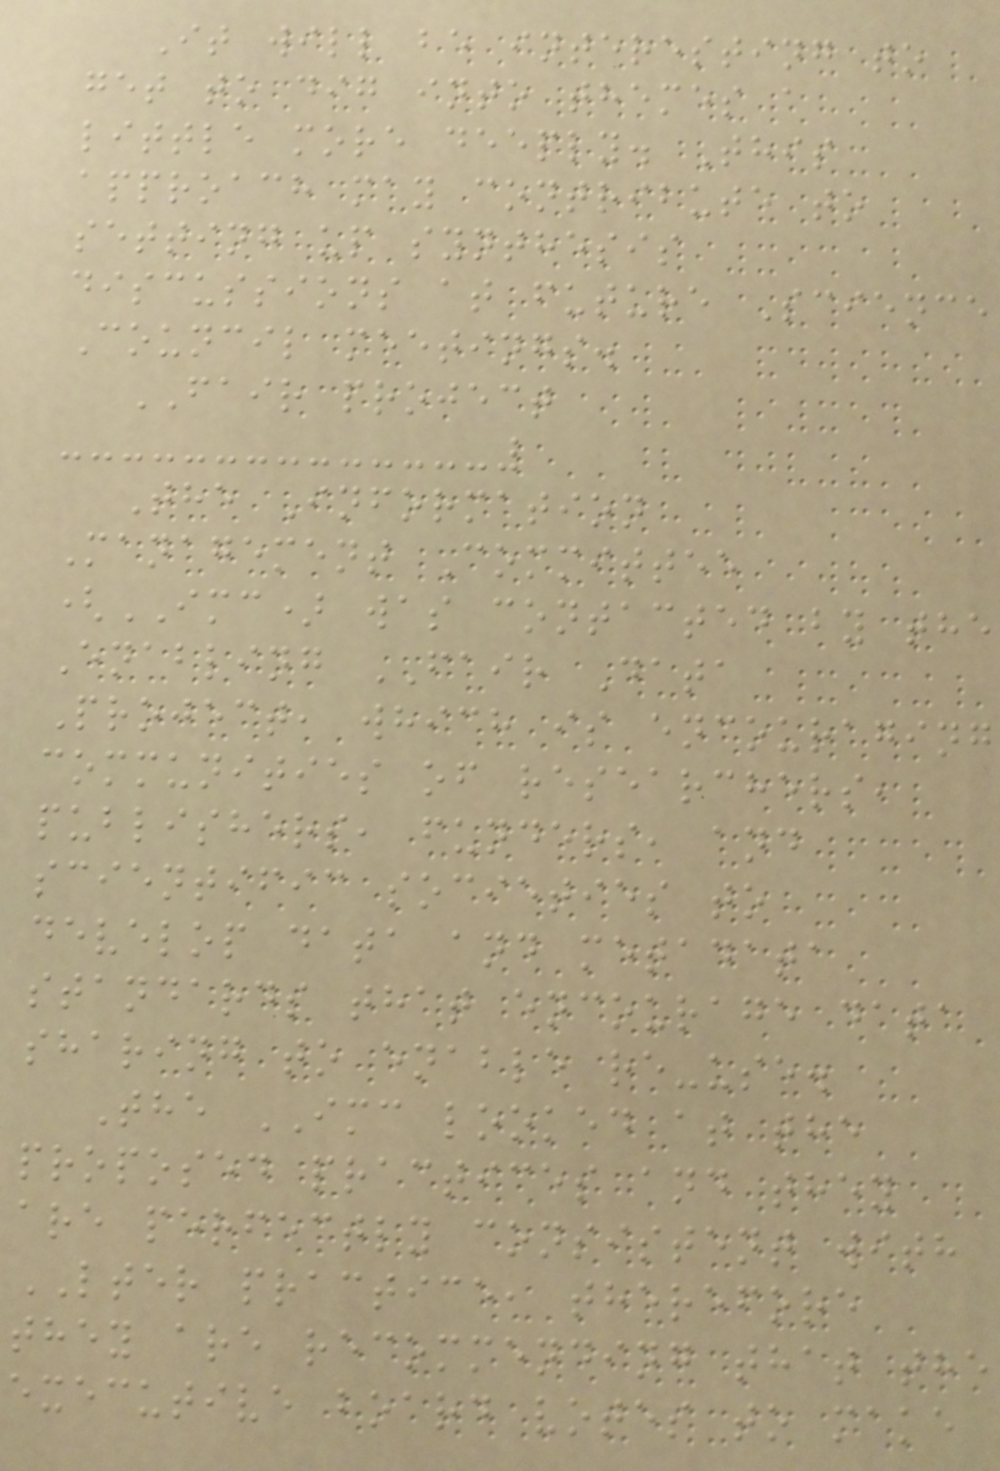It will be interesting to
get to dig into themes a
little more deeply. This
approach may contribute to
setting up synthesis
discussions at future Science
Council meetings.
FAIR project
The Information
Management Committee
(IMC) was contacted by the
Enabling FAIR Data
Project, which is encouraging
communities of researchers,
publishers, funders, and
scientific societies to
develop data and metadata
standards that encourage data
sharing to enable re-use.
The IMC looked at the
proposed practices and they
are perfectly consistent with
LTER practice, therefore
they are recommending that the
executive board votes to make
